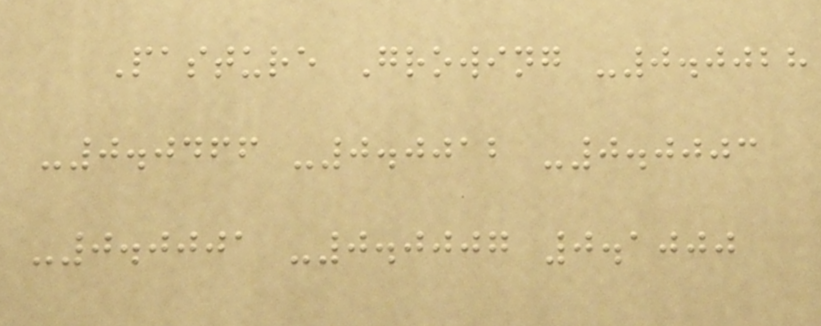Pasture Growing -0.0028
-0.0466 -0.0012 -0.0003
-0.0001 -0.0007 0.1000
